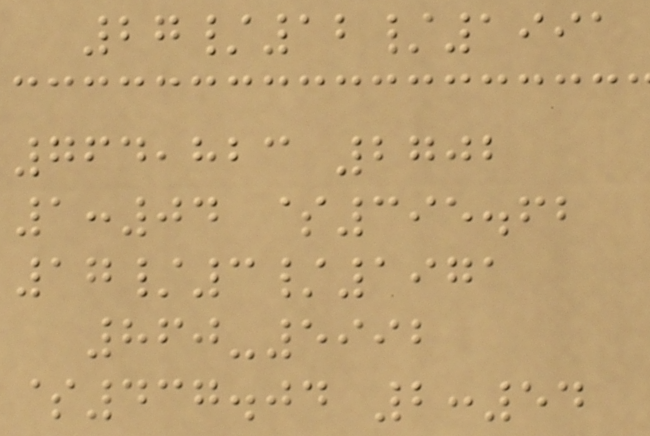27/12/1991
764,823 2702
1:04 $395.62
17/3/1971
860-5992
$437.04 2:54
